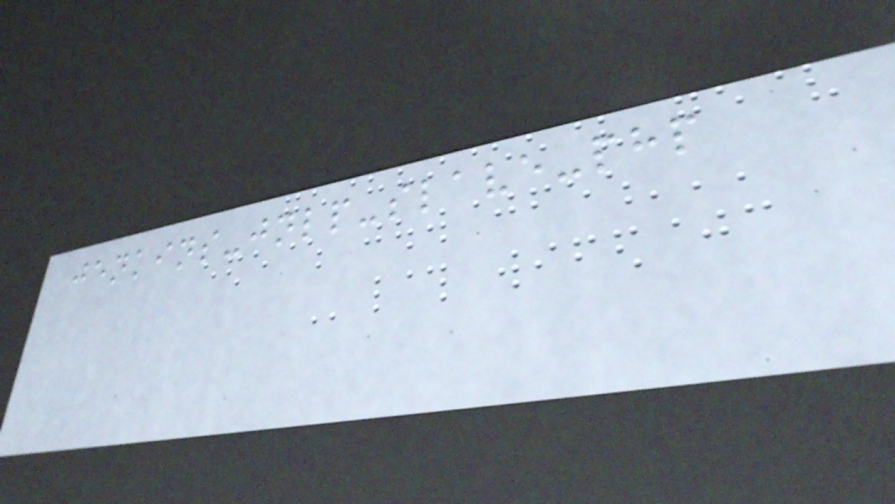jenkins-jnlp-slave-php
